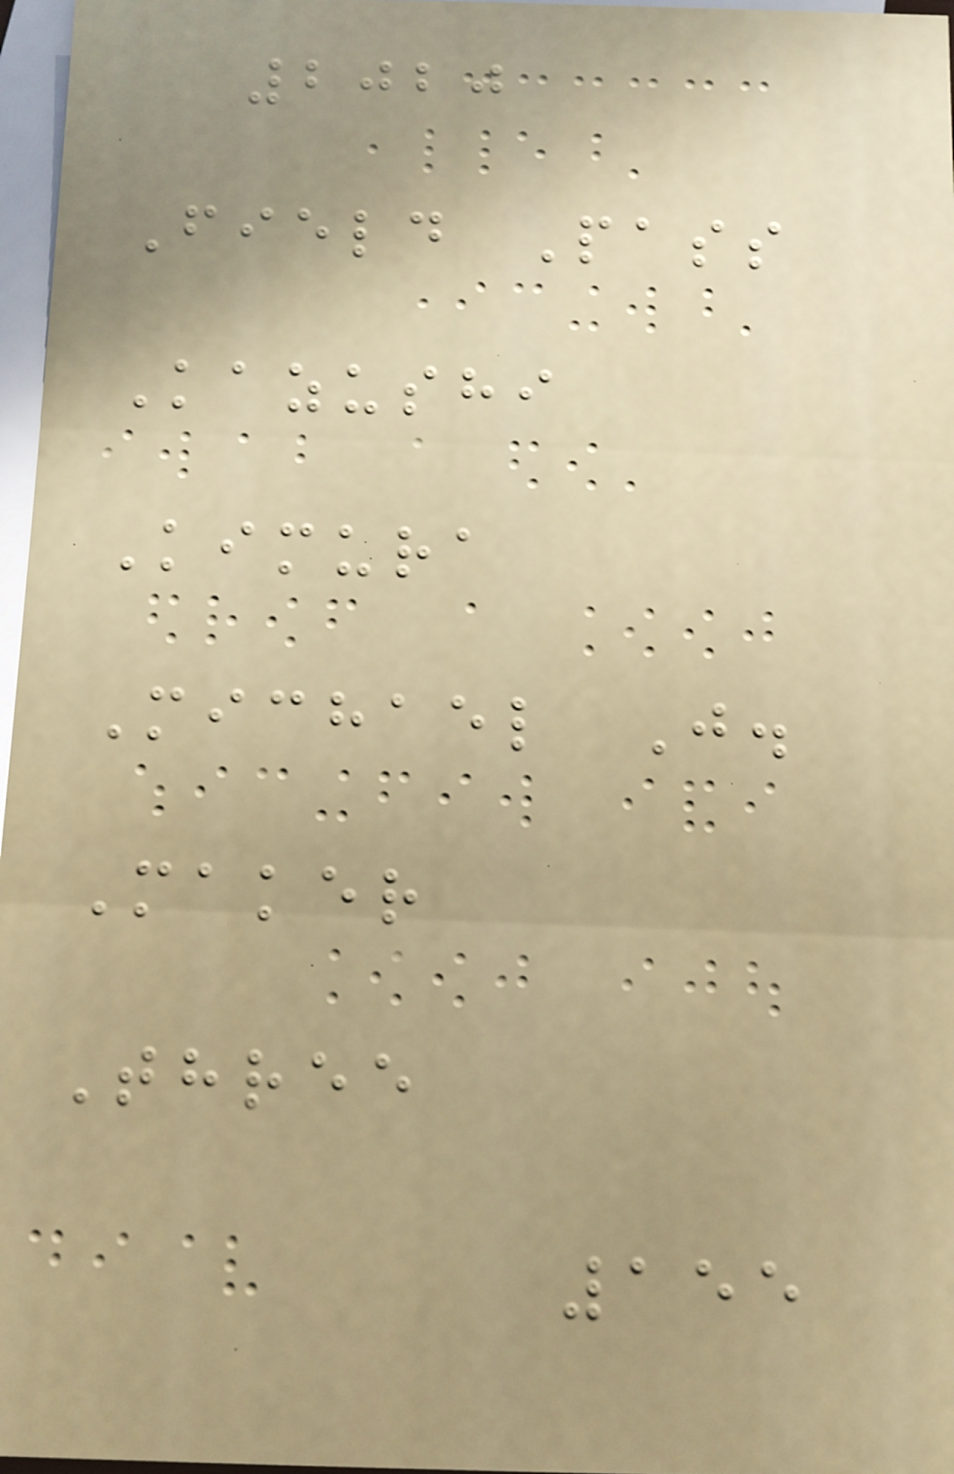2020
Field Pass
Kazushi
Kimura
Michael J.
Maker
Three
155
